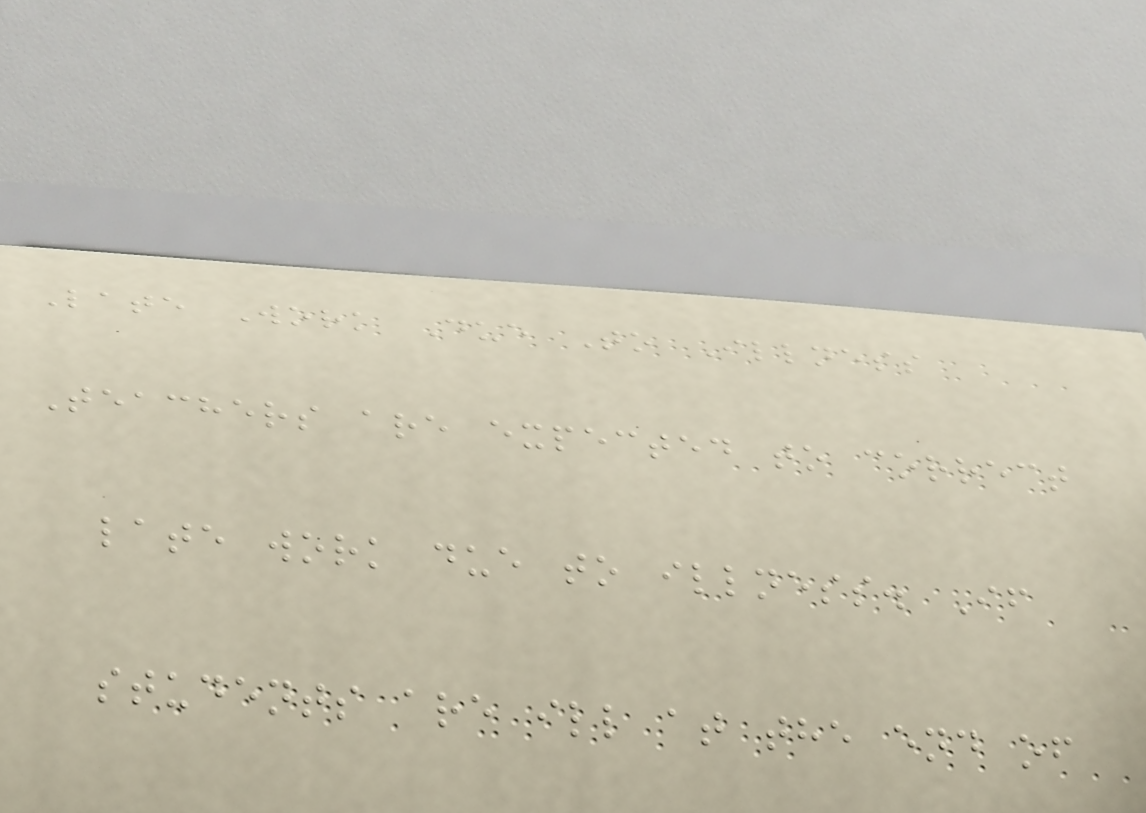Late Work Due To Illness
Teachers are expected to correct
late work due to illness. If
students are ill at the end of
